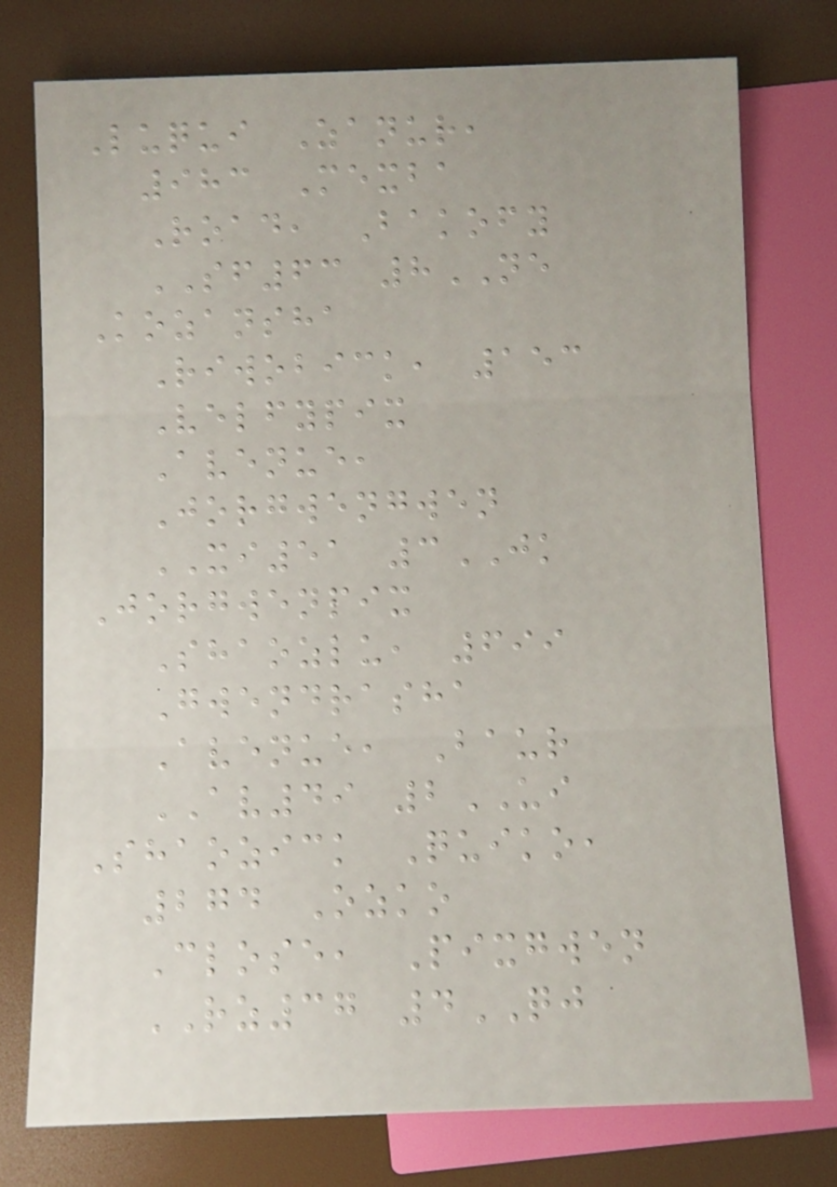Luqui Zanur,
983 Mexba
Road, Bakofy
SF63 8NE
Kozansha
Riwobick, 153
Velfypix
Avenue,
Jorgwengwen
XI51 3JK
Jorgwenpix
Shaozlu, 699
Gwendrasha
Avenue, Baur
AV49 2UI
Shaozick Quiko,
274 Ozko
Close, Pixgwen
RZ37 4QJ
